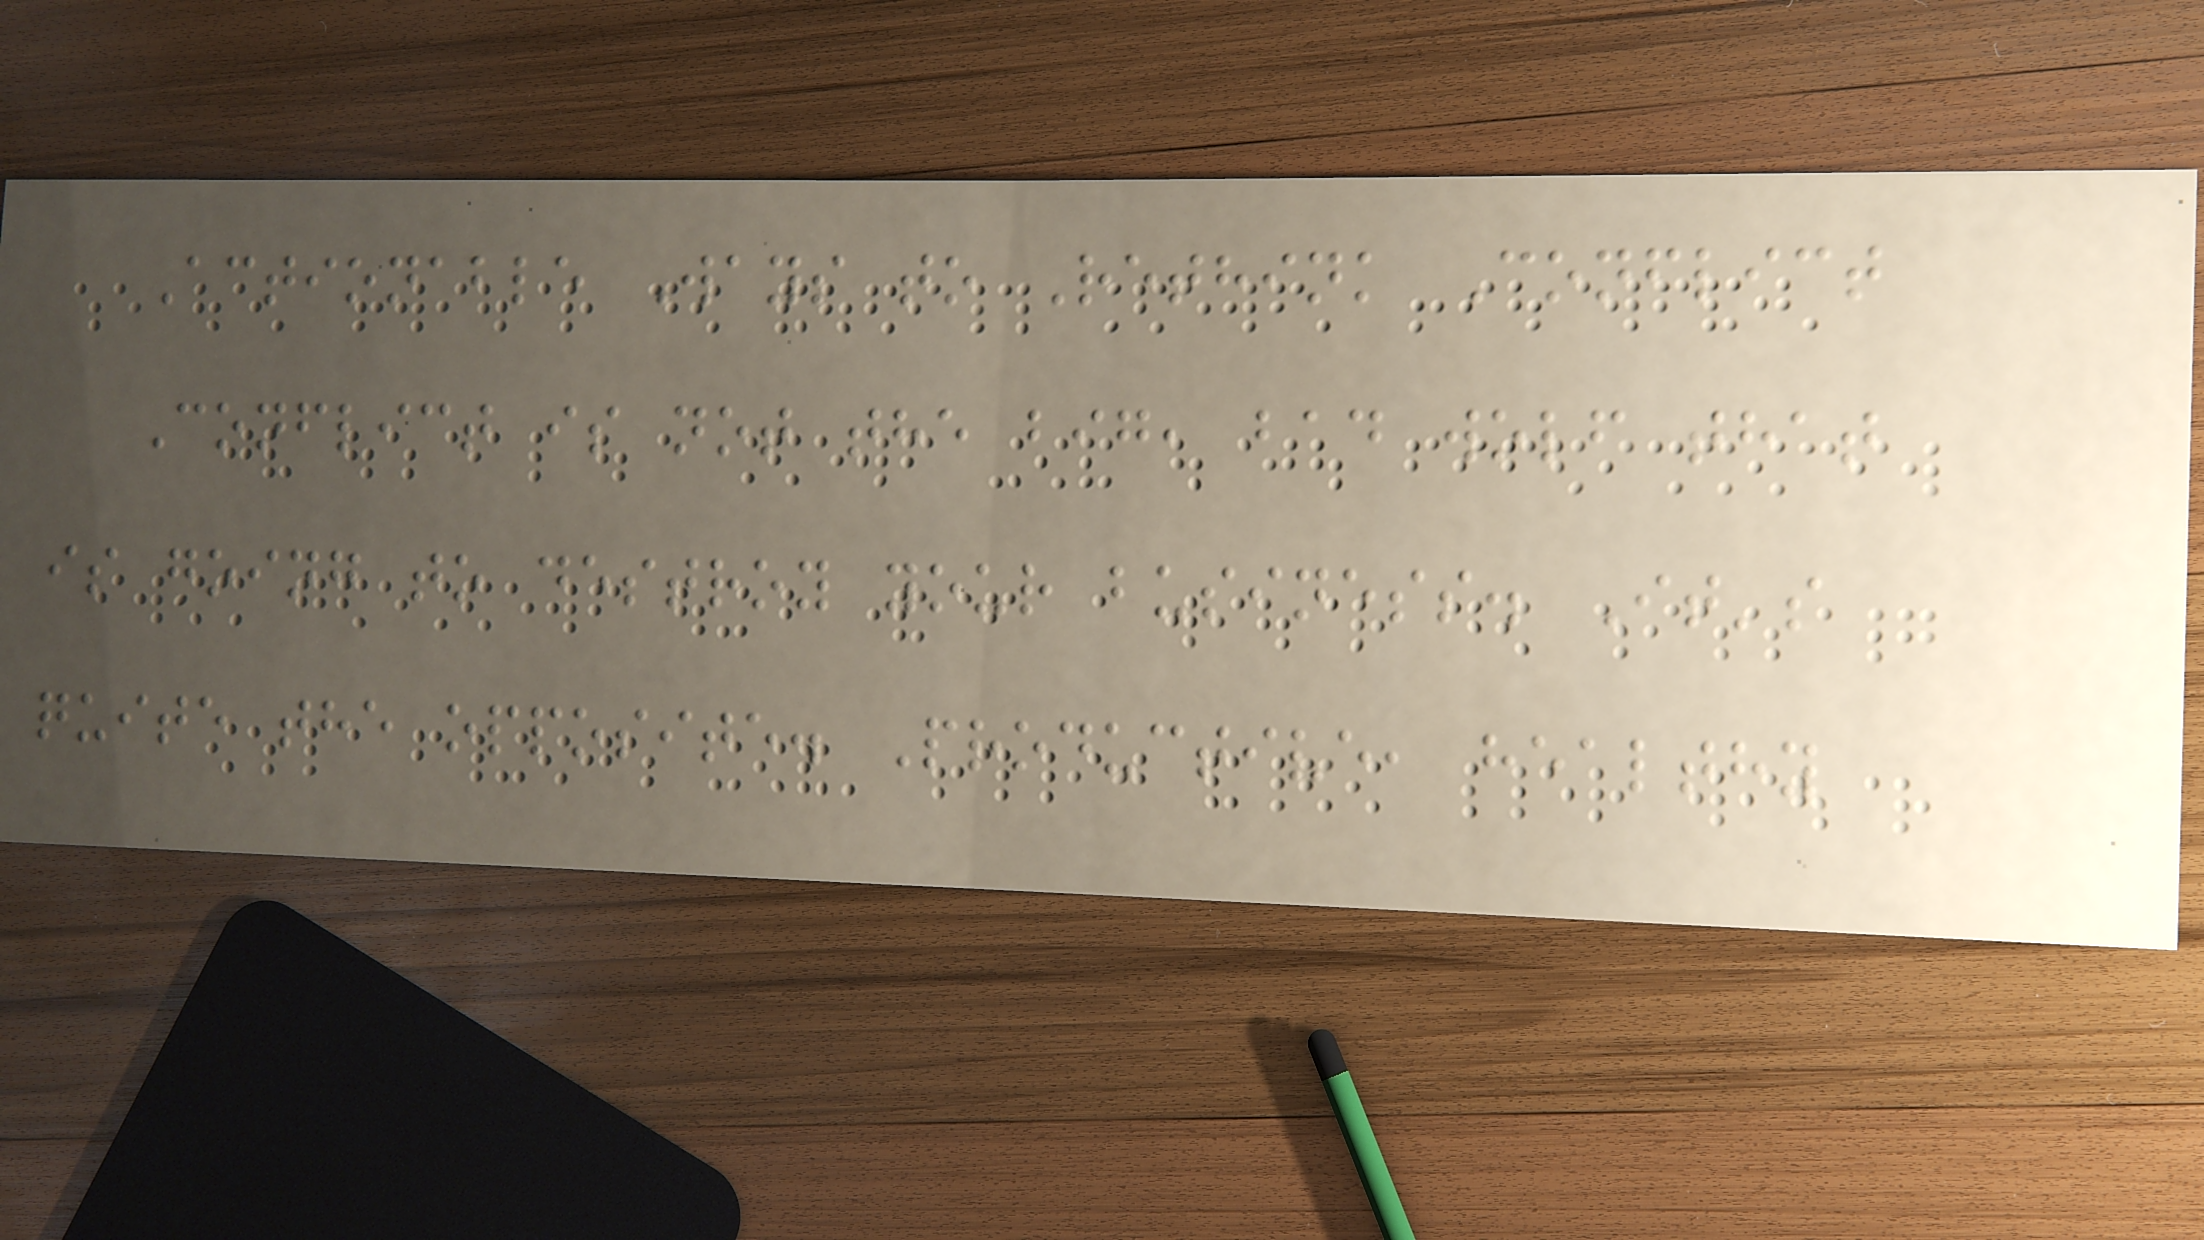Actionable Ways to Rethink Conflict
Conflict is not the big, bad wolf that
is going to destroy your business. It's
quite the opposite. Productive, healthy
